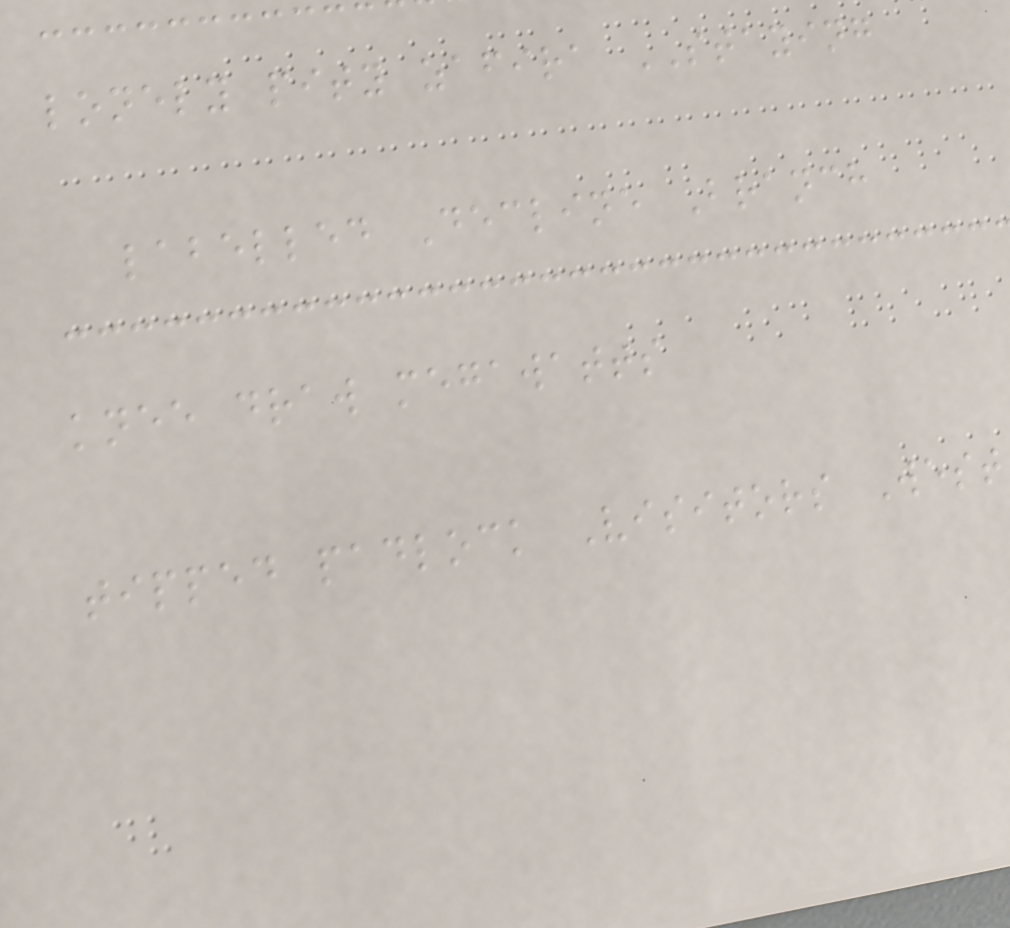lonely pity zafira STAYING
labelled Decline Branch
knee draw megawatts
tipped padlock Visitors West
